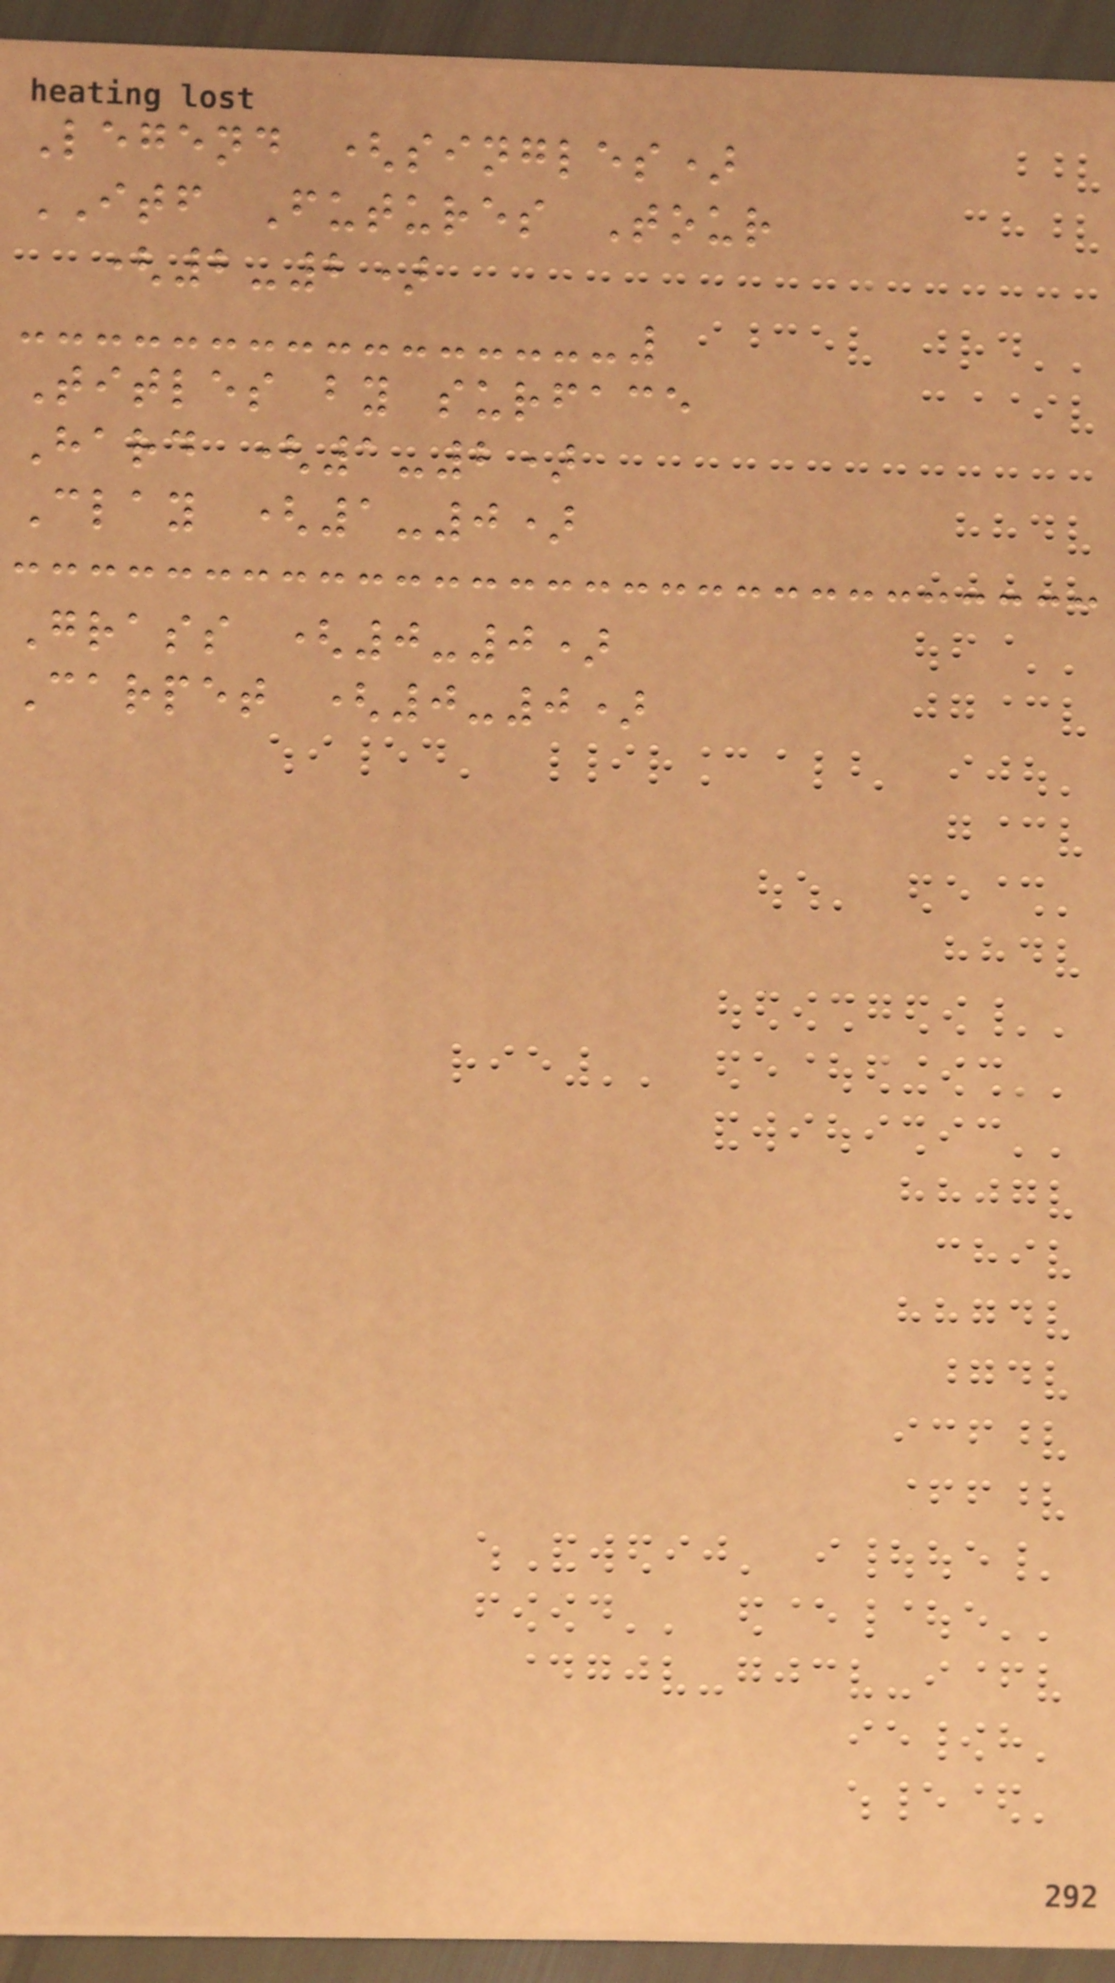Legend (singles)
ITF Futures Tour
(2-2)
Titles by surface
Hard (1-2)
Clay (1-0)
Grass (0-0)
Carpet (0-0)
